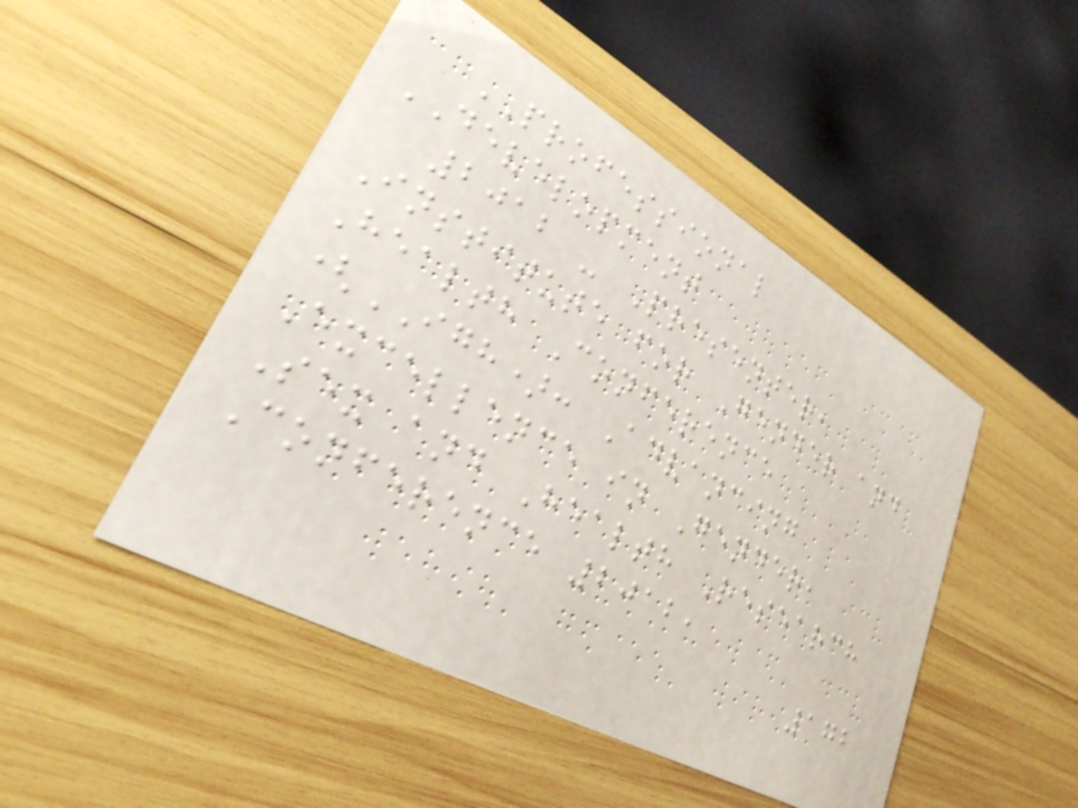PROFESSIONAL
DEVELOPMENT
2012 - Presenter,
Institute for Gender and
Health Conference
(IGH): Advancing
Excellence in Gender,
Sex and Health Research
Conference 2012,
172
